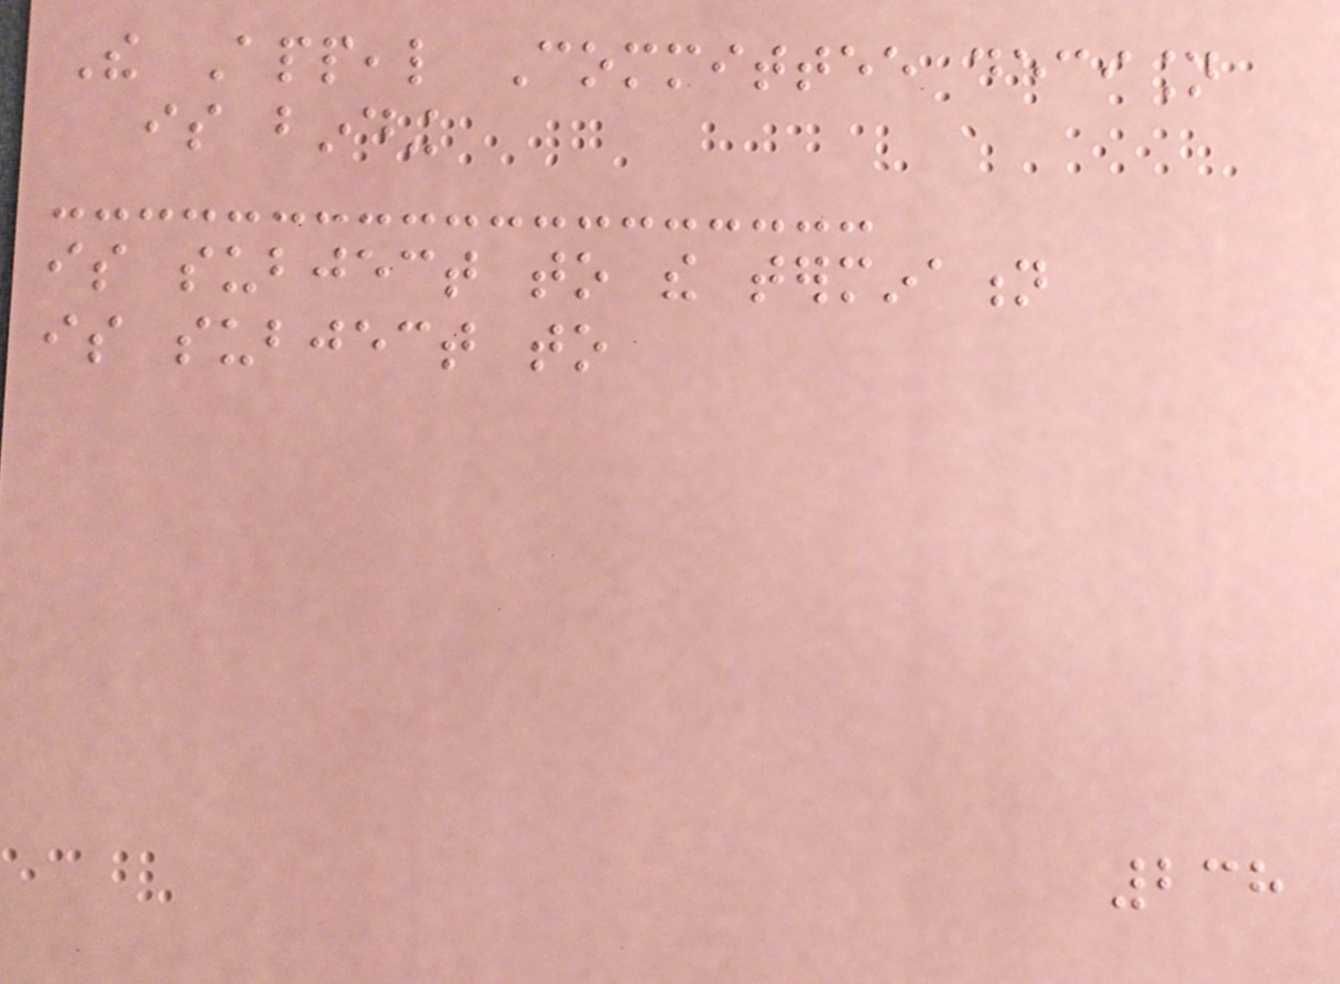The Appeal Committee decision
is binding
is subject to the termination
is subject to
238
